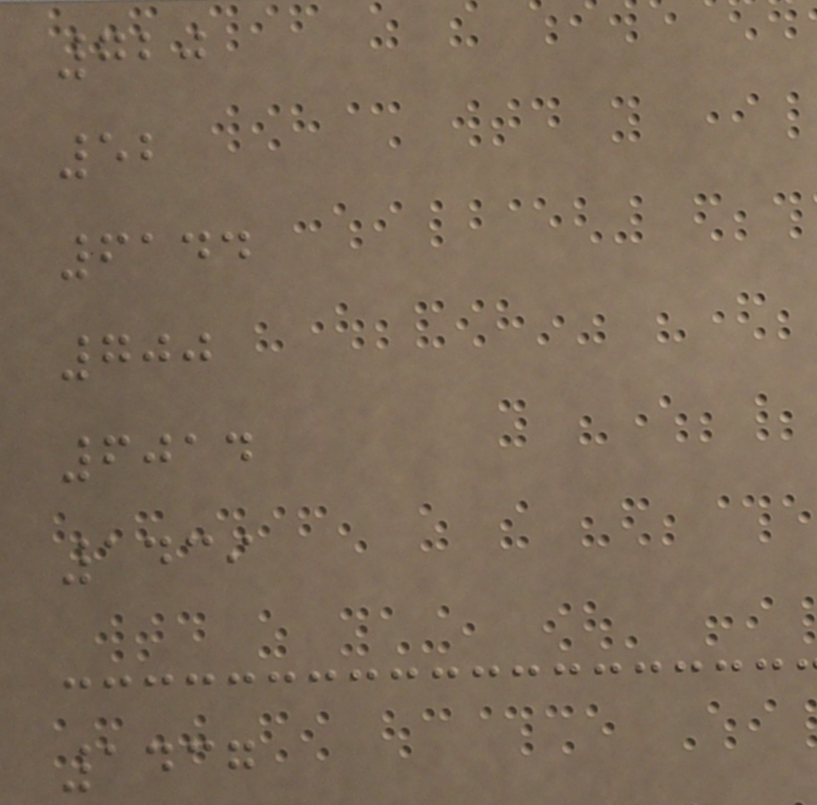720
52
6144
700
6014
1439
1437
